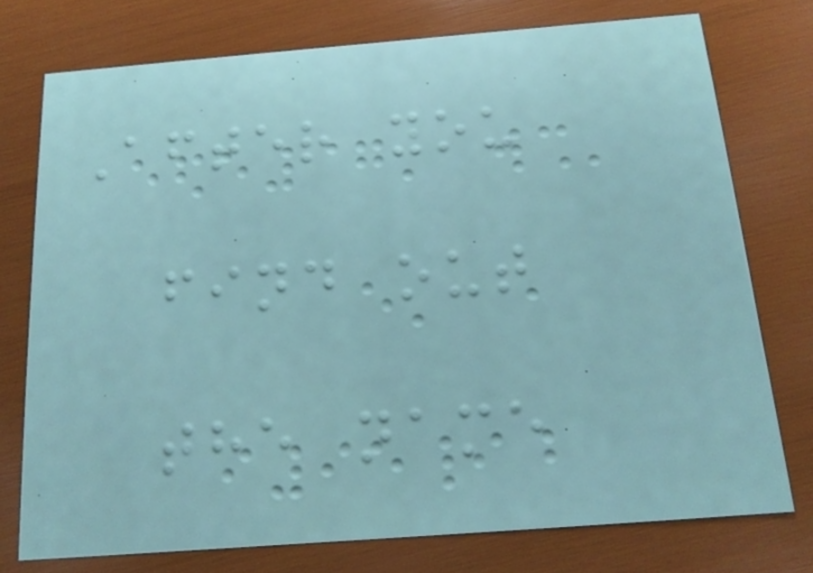After you
find out
the name
